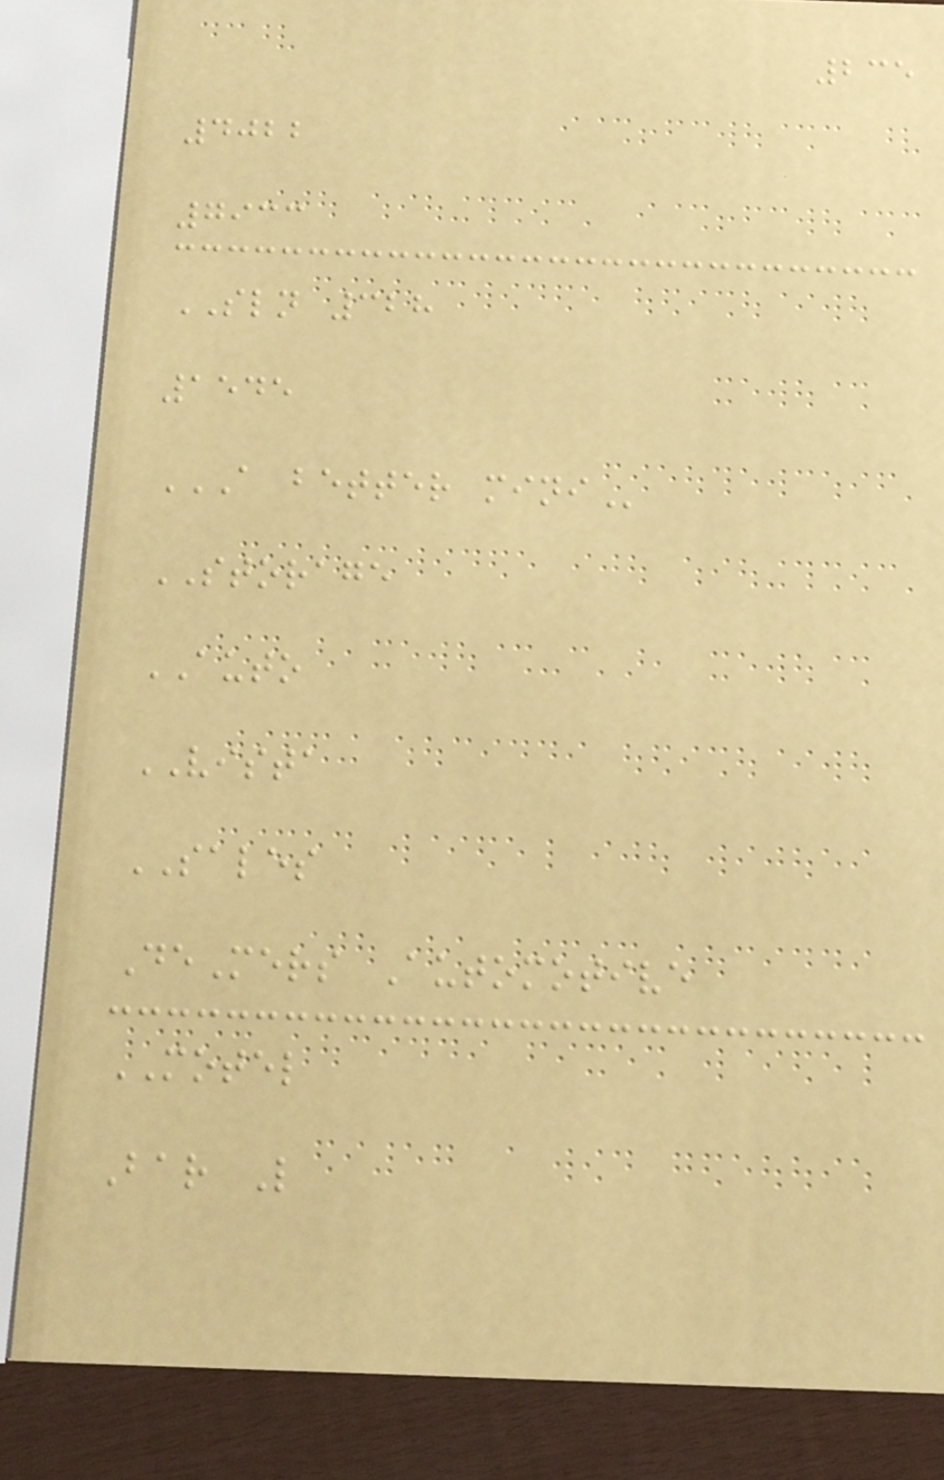235
4022
7933
SLN 328
1545
A BETTER MINI
STORAGE
AUTO
VISTA
SALES
DeMers Automotive
MOTEL
Bar L
